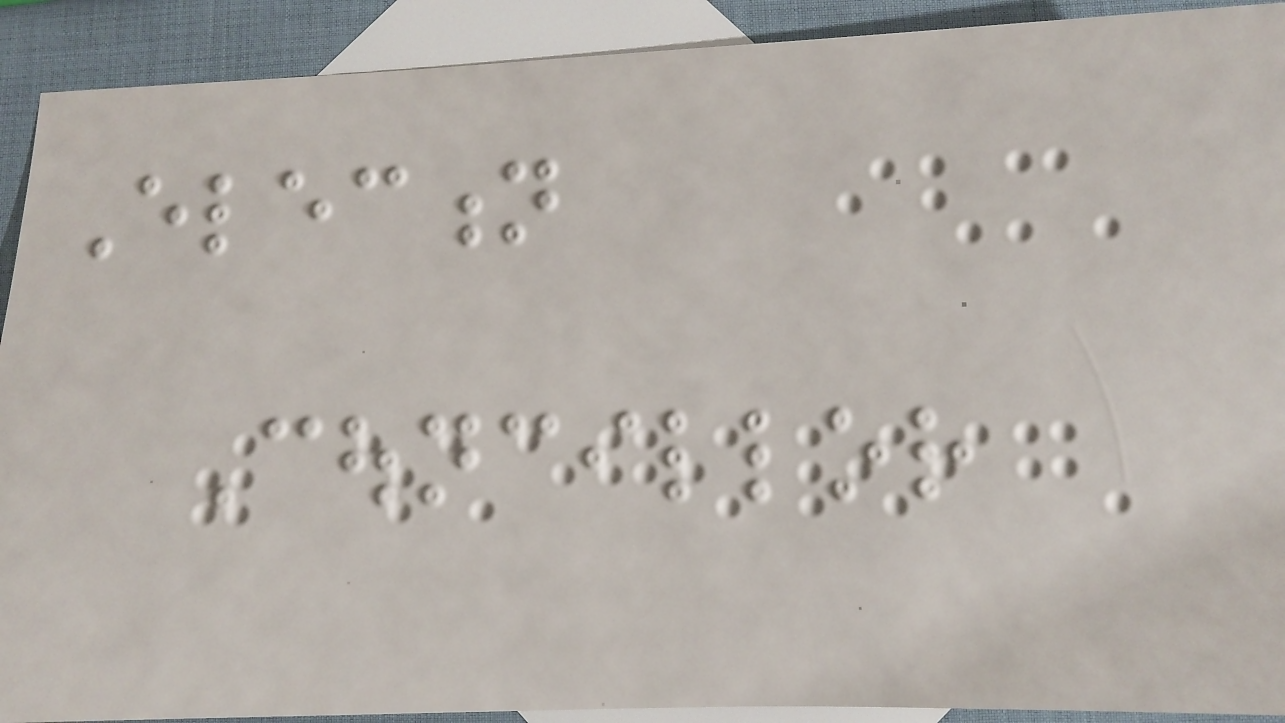Election
Councillor
